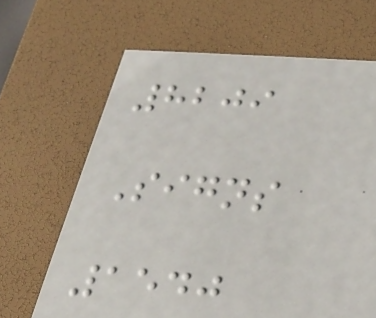8209
Signs
1540
